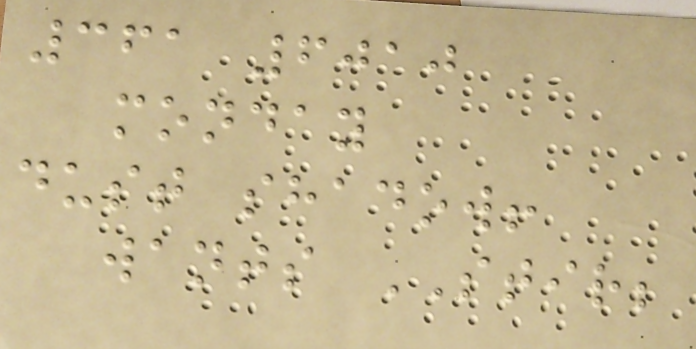361 6010
monday
dust shadow!
wants STIR;
